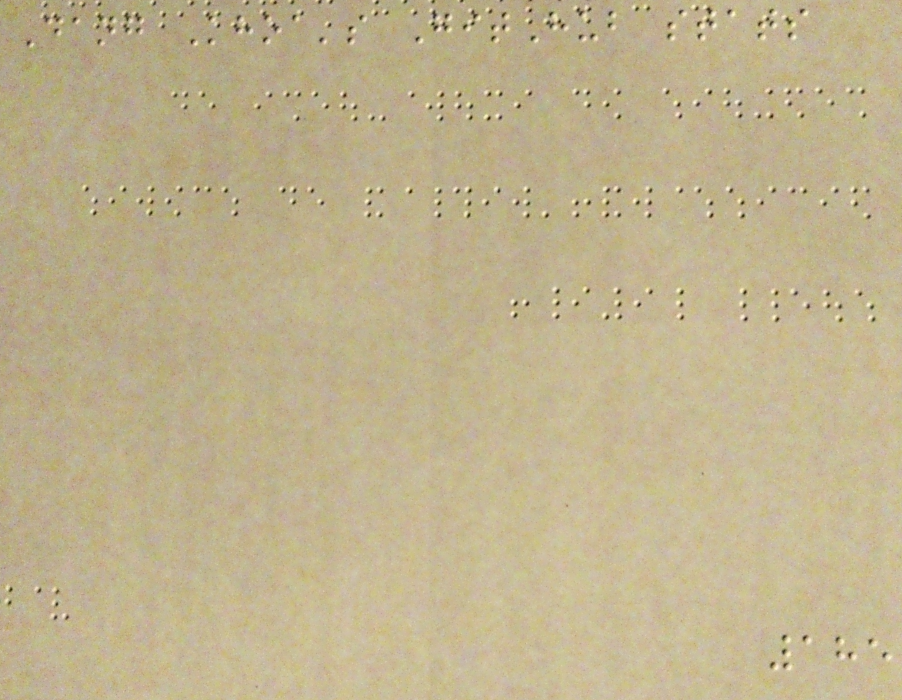Dang Khoa's GitHub stats
185
